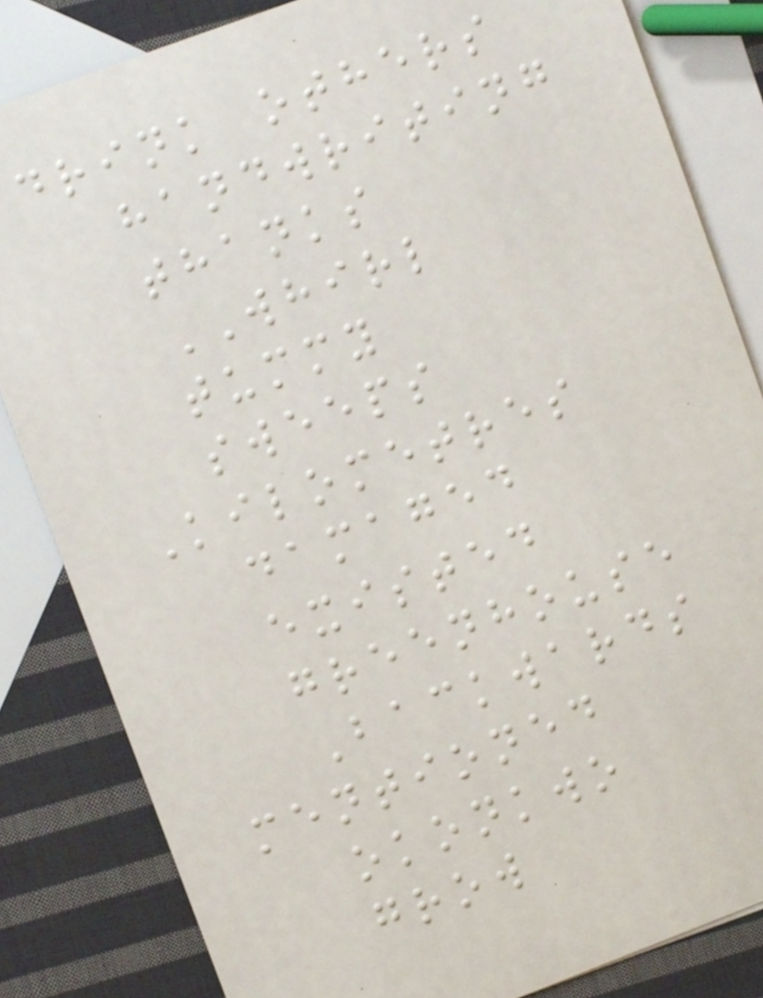drink others
handwriting
thanks
WHIRL
tummy
sweeps
Kilometres
damaged
existed
greenhouse
Backwards
mentioned
okonkwo
grow
